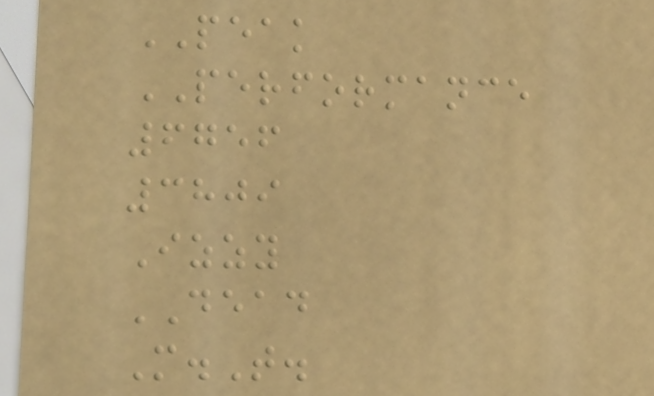PEAK
PERFORMANCE
6756
3809
Izzy
DEAD
M.T.
